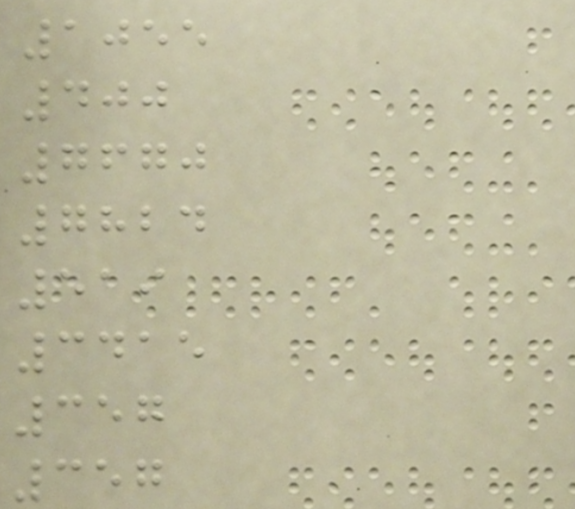1055
400
7670
7824
519
3415
357
357
